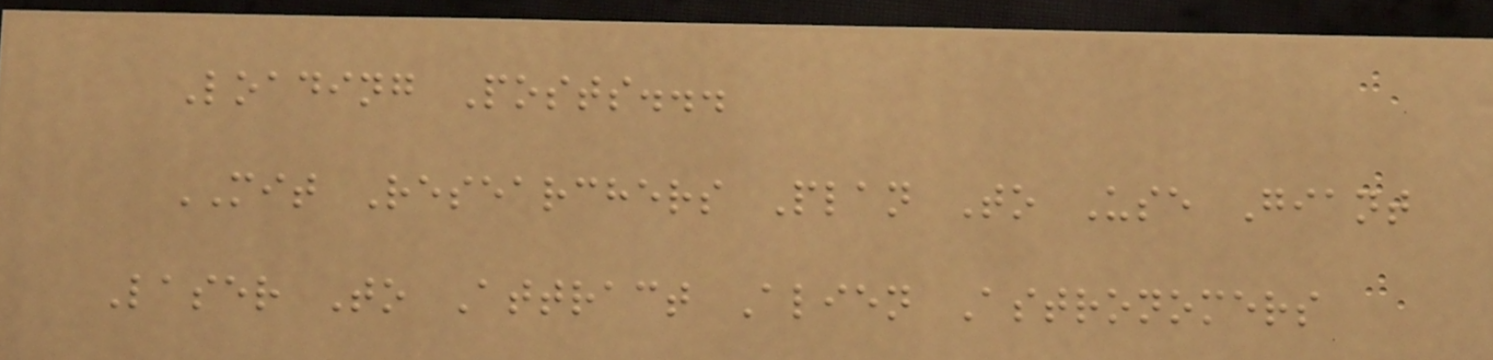Loading Posts...
MIT Researchers Plan To Use Giant
Laser To Attract Alien Astronomers
